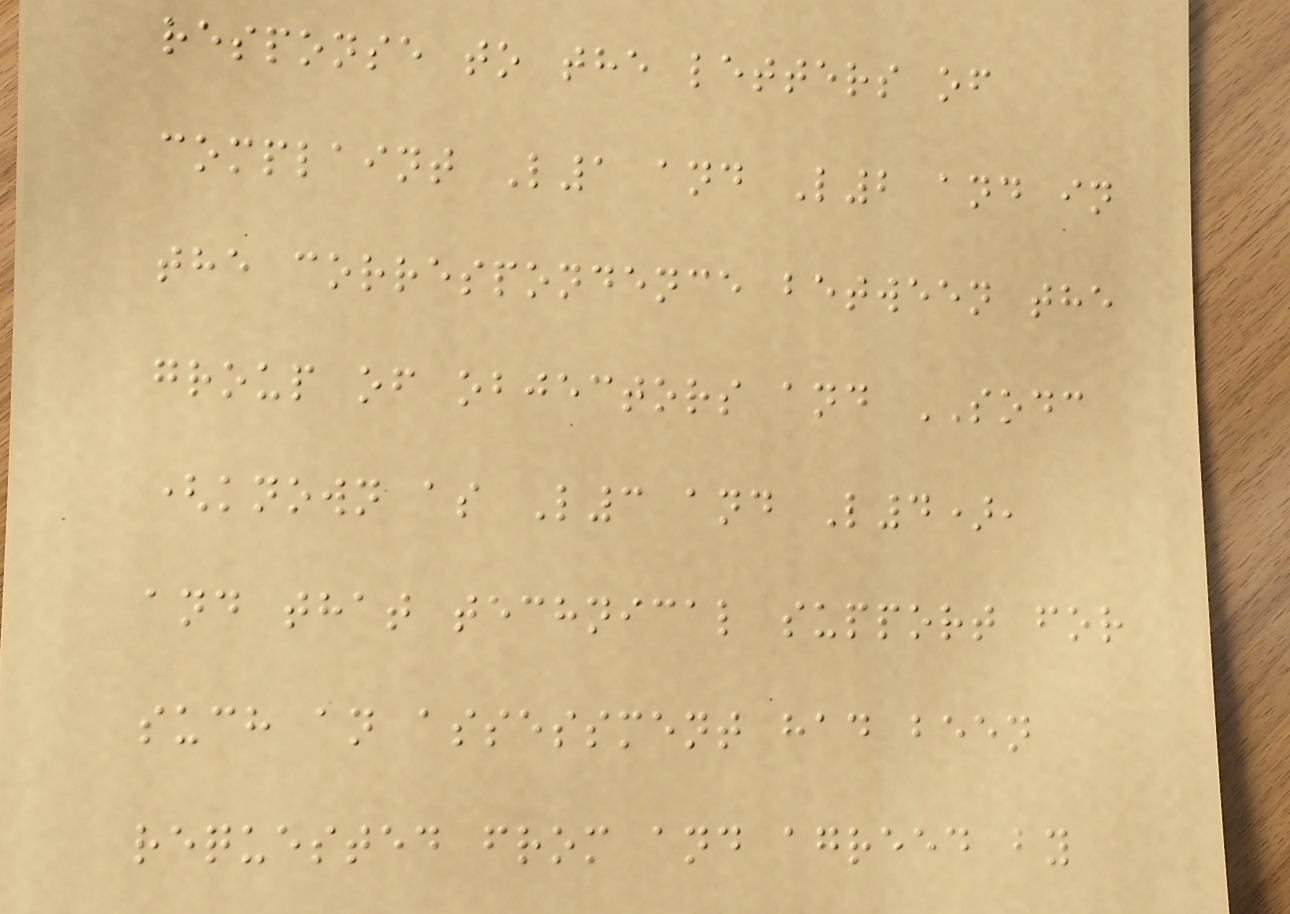response to the letters of
complaint L1 and L2 and in
the correspondence between the
group of objectors and SODC
(known as L3 and L4),
and that technical support for
such an assessment had been
requested from and agreed by
